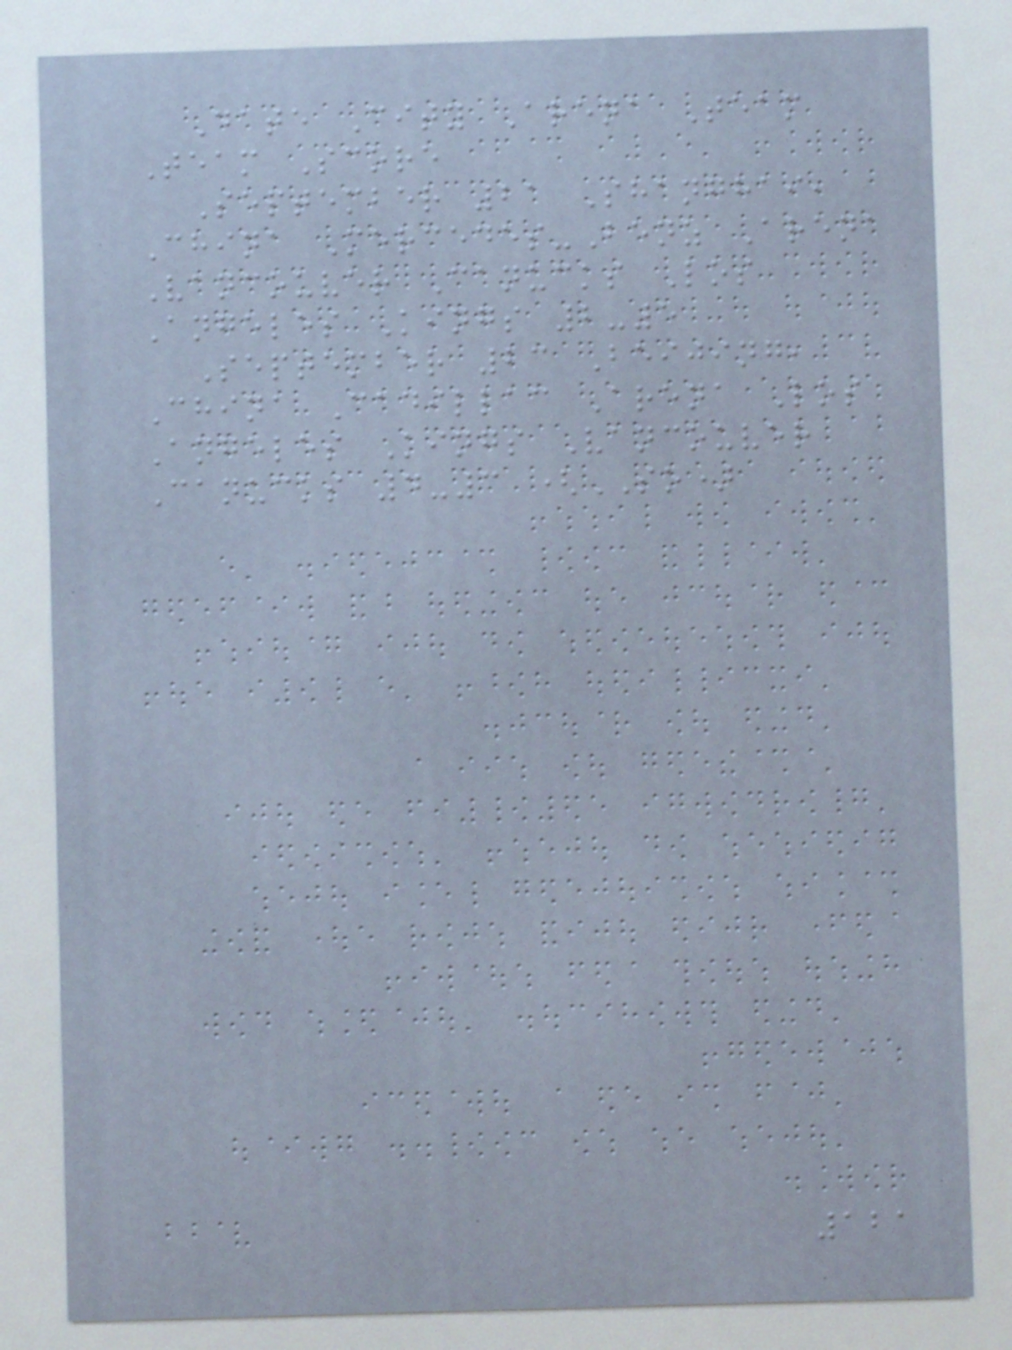Date City Arena Team
Team Score
September 21 Shanghai,
China Mercedes-Benz Arena
Vancouver Canucks Los
Angeles Kings 2-5
September 23 Beijing,
China Cadillac Arena Los
Angeles Kings Vancouver
Canucks 4-3 (SO)
121
